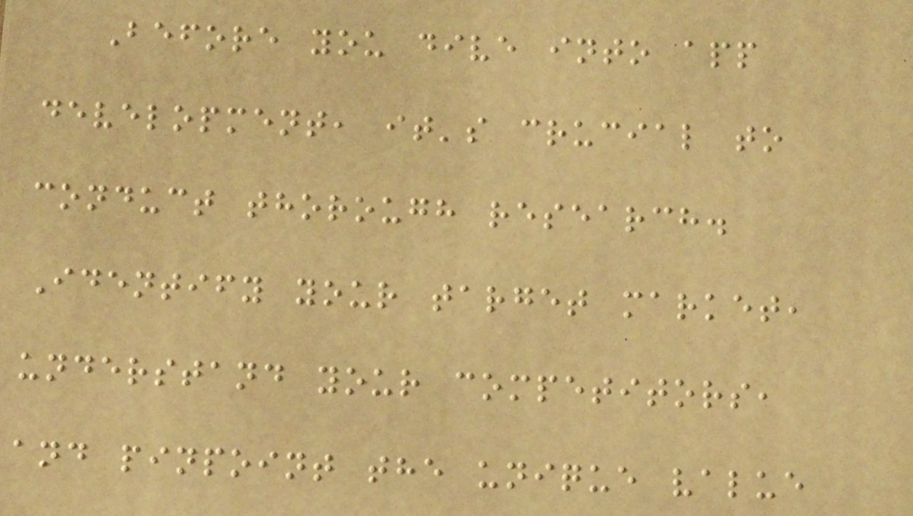Before you dive into app
development, it's crucial to
conduct thorough research.
Identify your target market,
understand your competitors,
and pinpoint the unique value
